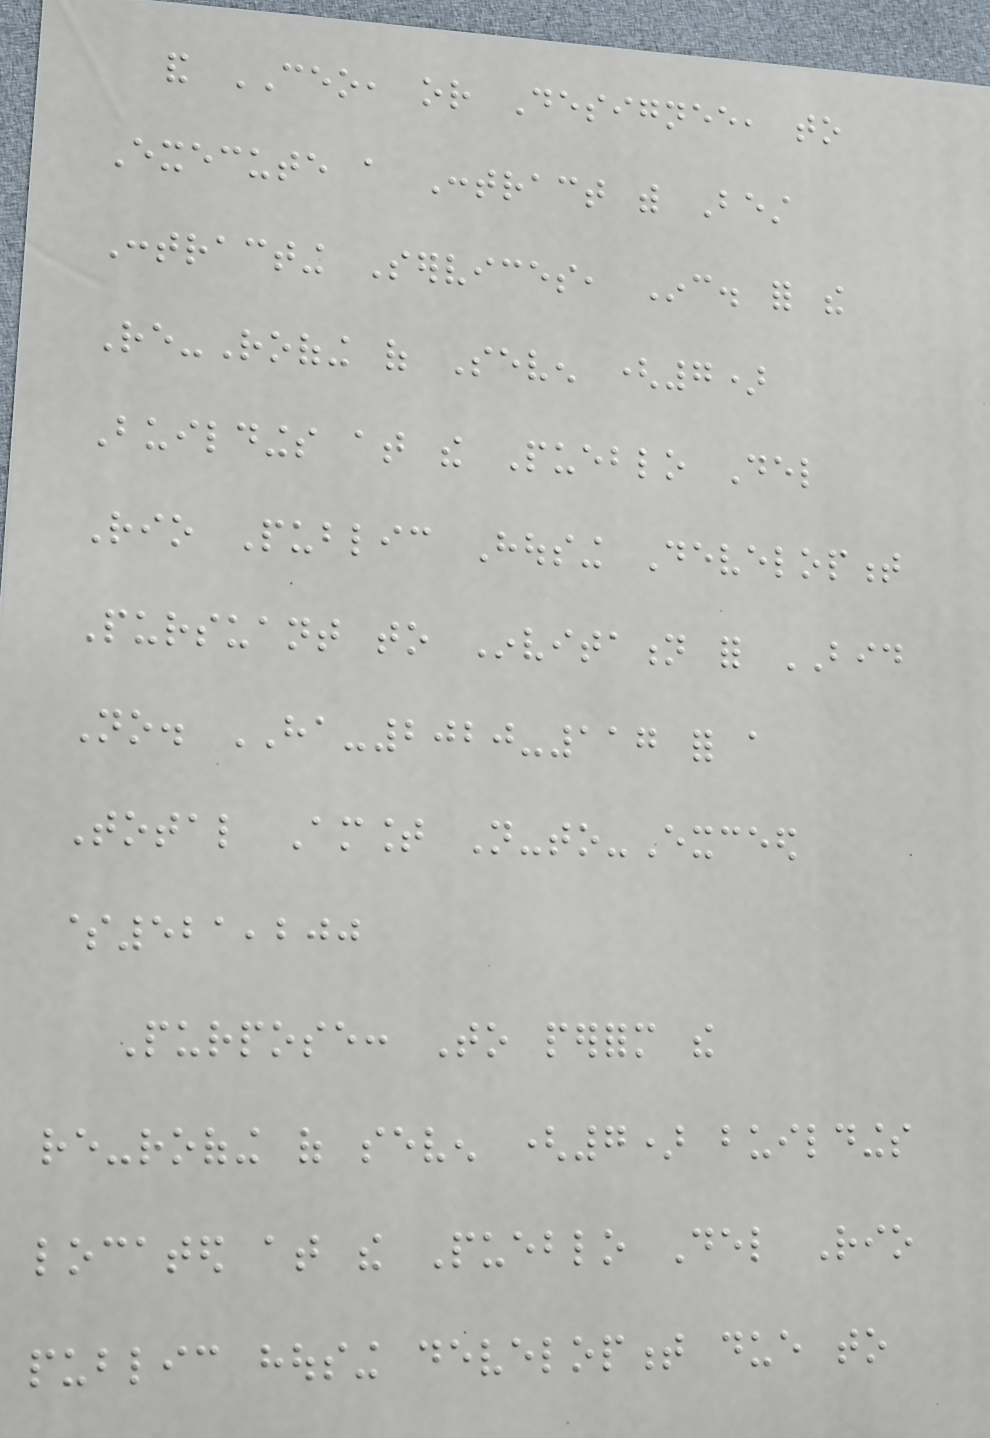and CEO, or Designee, to
Execute a Contract with Best
Contracting Services, Inc. for the
Re-Roofing of Seven (7)
Buildings at the Pueblo Del
Rio Public Housing Development
Pursuant to Invitation for BID
No. HA-2020-117 for a
Total Amount Not-to-Exceed
$521,200
Purpose: To perform the
re-roofing of seven (7) buildings
located at the Pueblo Del Rio
public housing development due to
